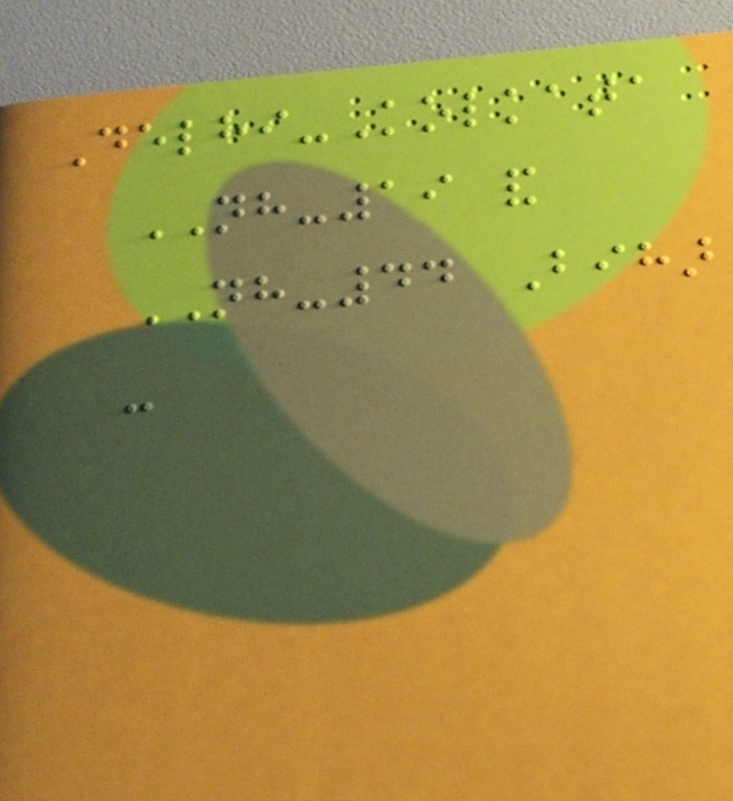Delhi-Kolkata
NH-19 and
NH-44 Bihar
-
